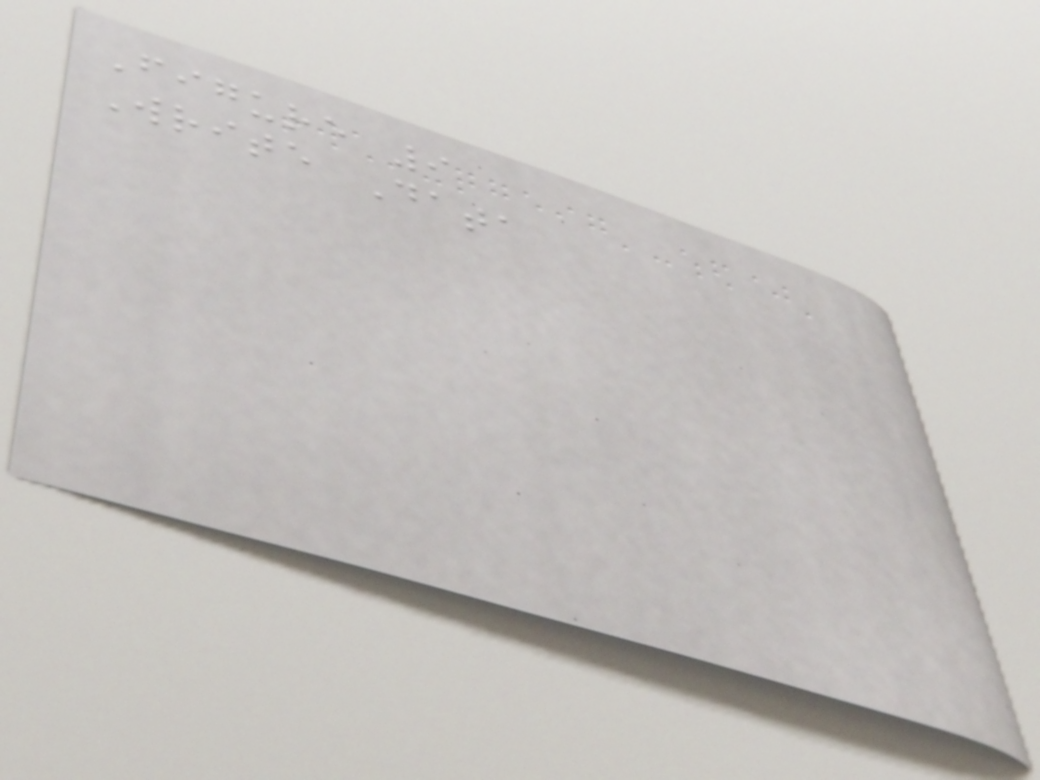Figure 9
Write Data
